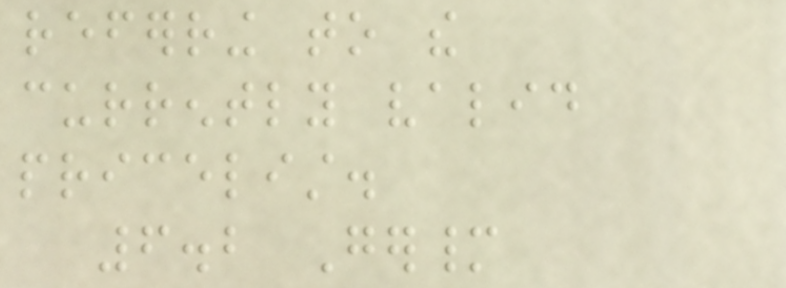referring to the
currently valid
pricelist.
6.2 Germany
